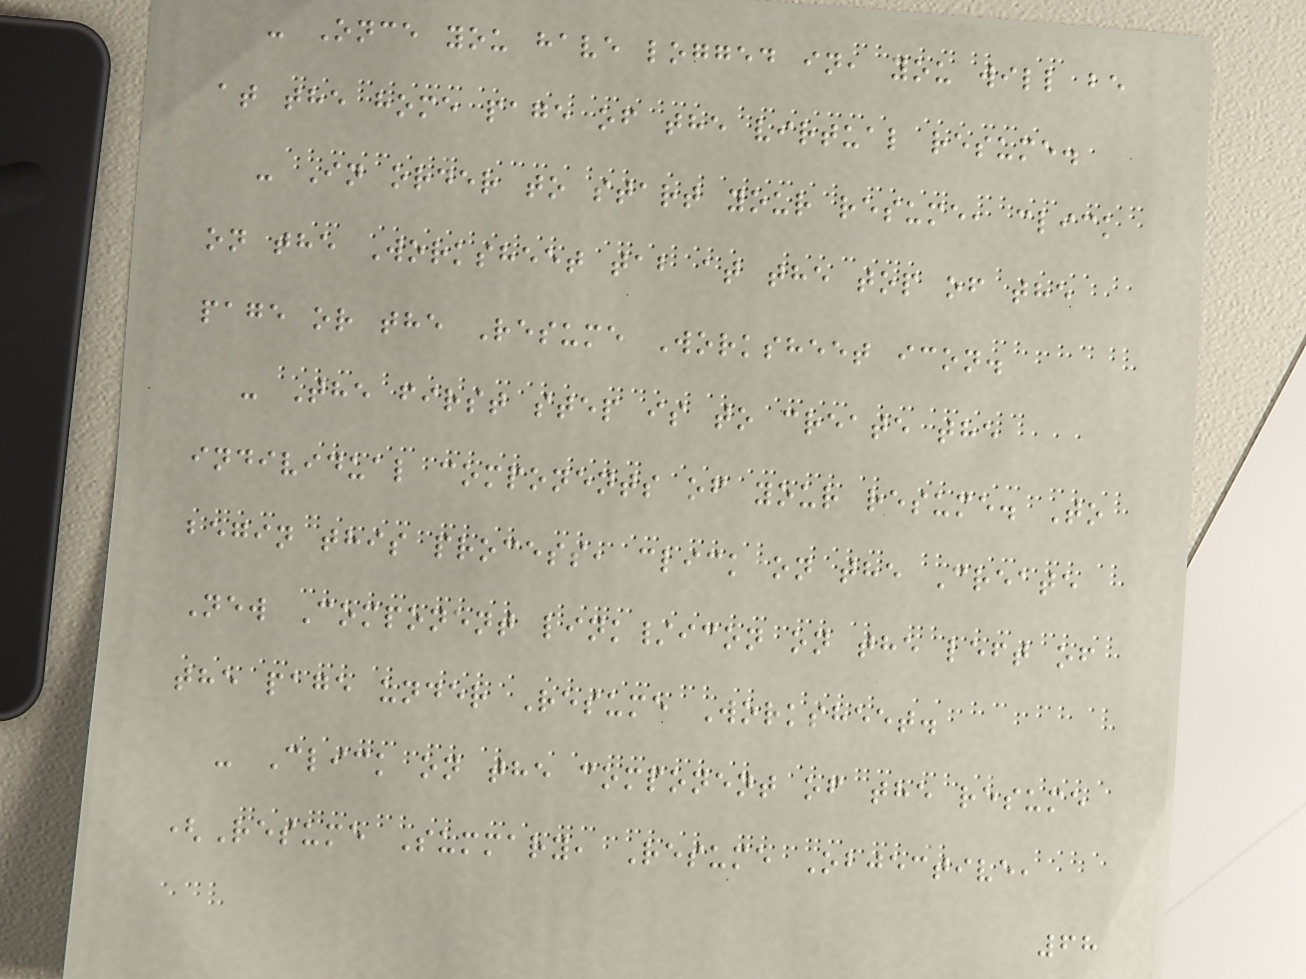- Once you have logged in, you will be
at the home page of the virtual resume.
- In order to start your resume, click
on the Worksheet tab at the top of the
page or the Resume Worksheet icon.
- The first step is to create the
individual components of your resume. To
begin this process, click on the Create
New Component link/icon on the left of
the page under Resume Worksheet.
- Click on the component of the resume
(Resume Summary, Resume Objective,
68
